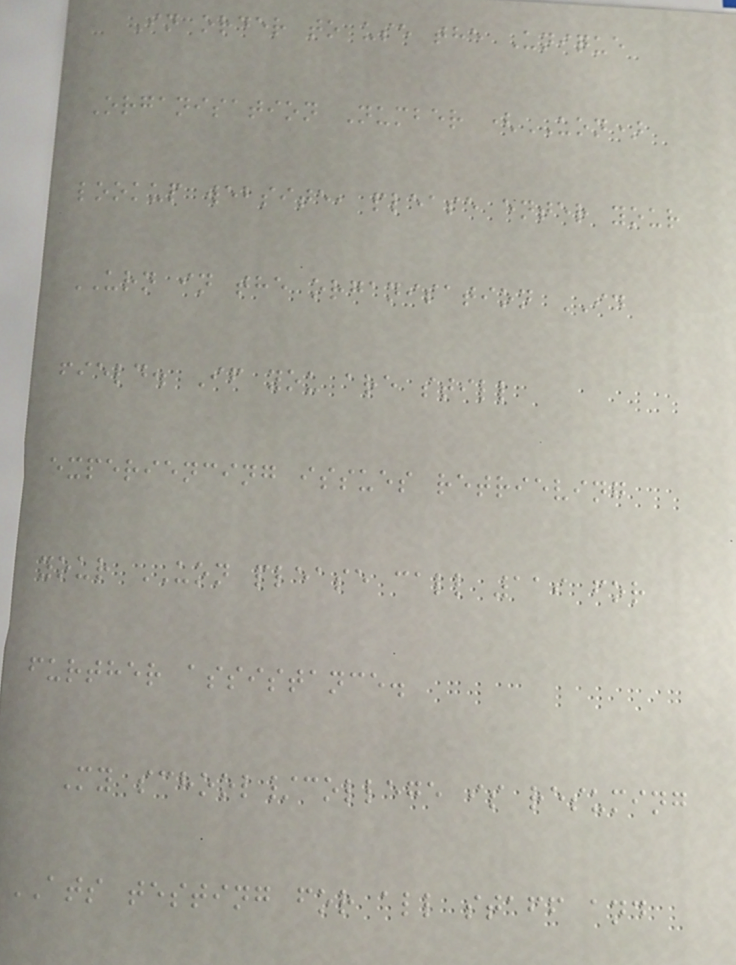In order to use the Unique
Organisation Number (UON)
lookup website, please enter your
URN in the organisation ID
field. If you are still
experiencing issues retrieving
your UON please call 119 for
further assistance.
My school/college is resuming
ATS testing for all staff and
